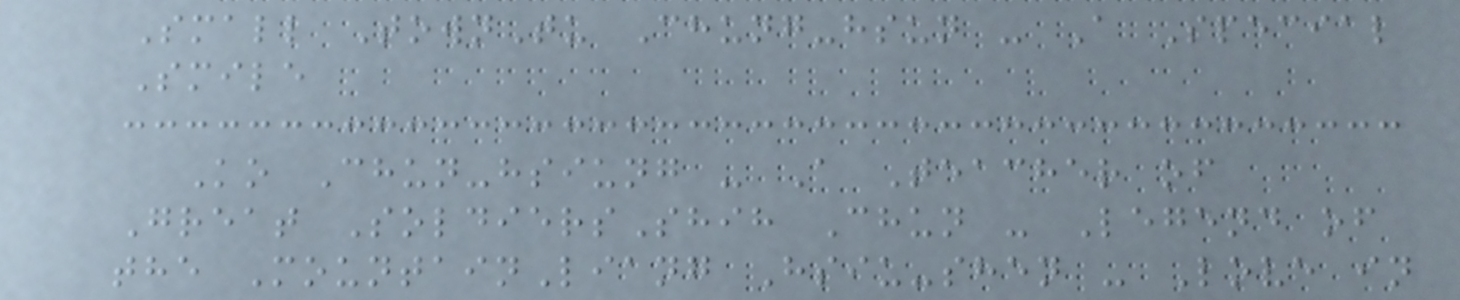Small TownTu Chung-hsun - A Special
Smile
Ko Chun-hsiung - A Teacher of
Great SoldiersShih Chun - Legend of
the MountainLiang Hsiu-shen - Love in
